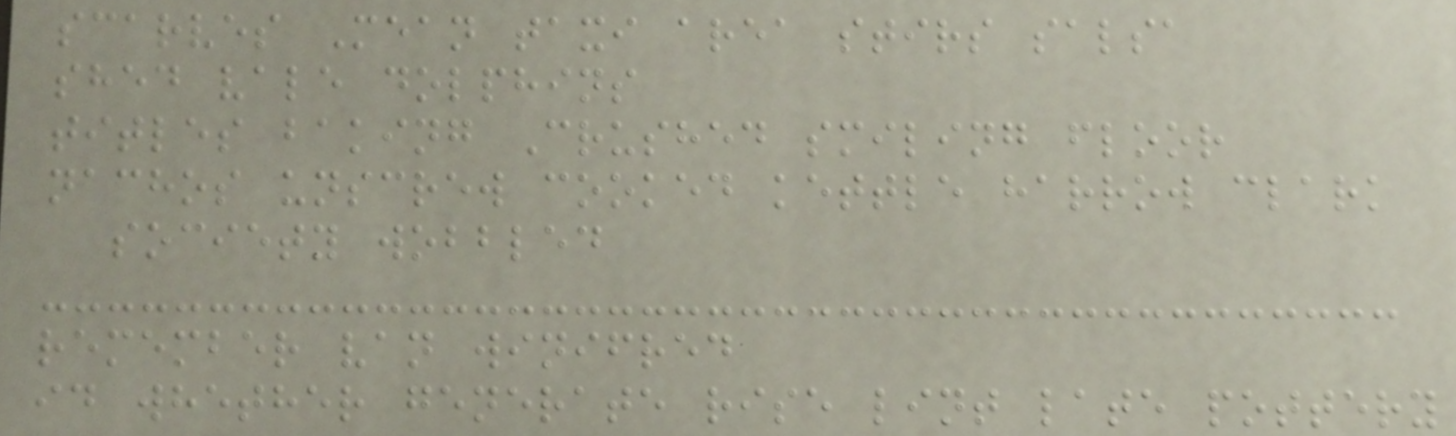scarves Mean taxi area stirs salsa
shed vale dolphins
titles baking Crushed smiling floor
nachos unscrew cooked kettle harrow clark
society wobbled
remember van winifred
id whether generate rise lint late pottery
